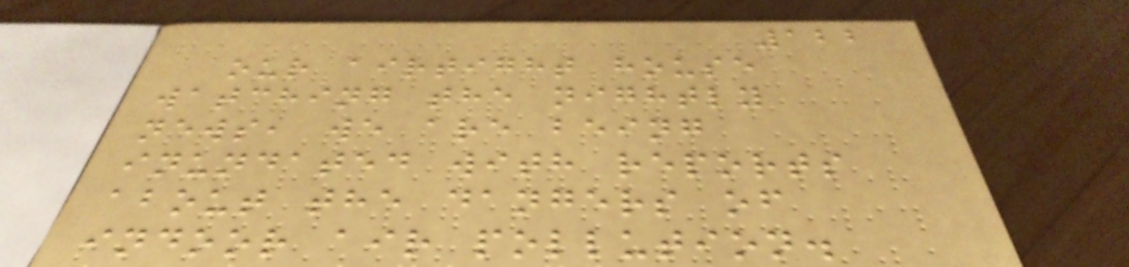122
our airtight house
watching the nightly
news, we are being
inundated with reports
about the dangers of
indoor air pollution.
